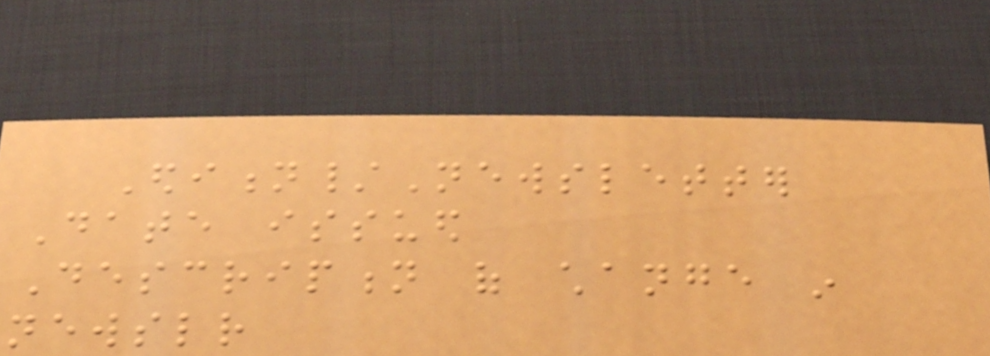Edition/Newsletter
Date issued
Description of change in
newsletter
